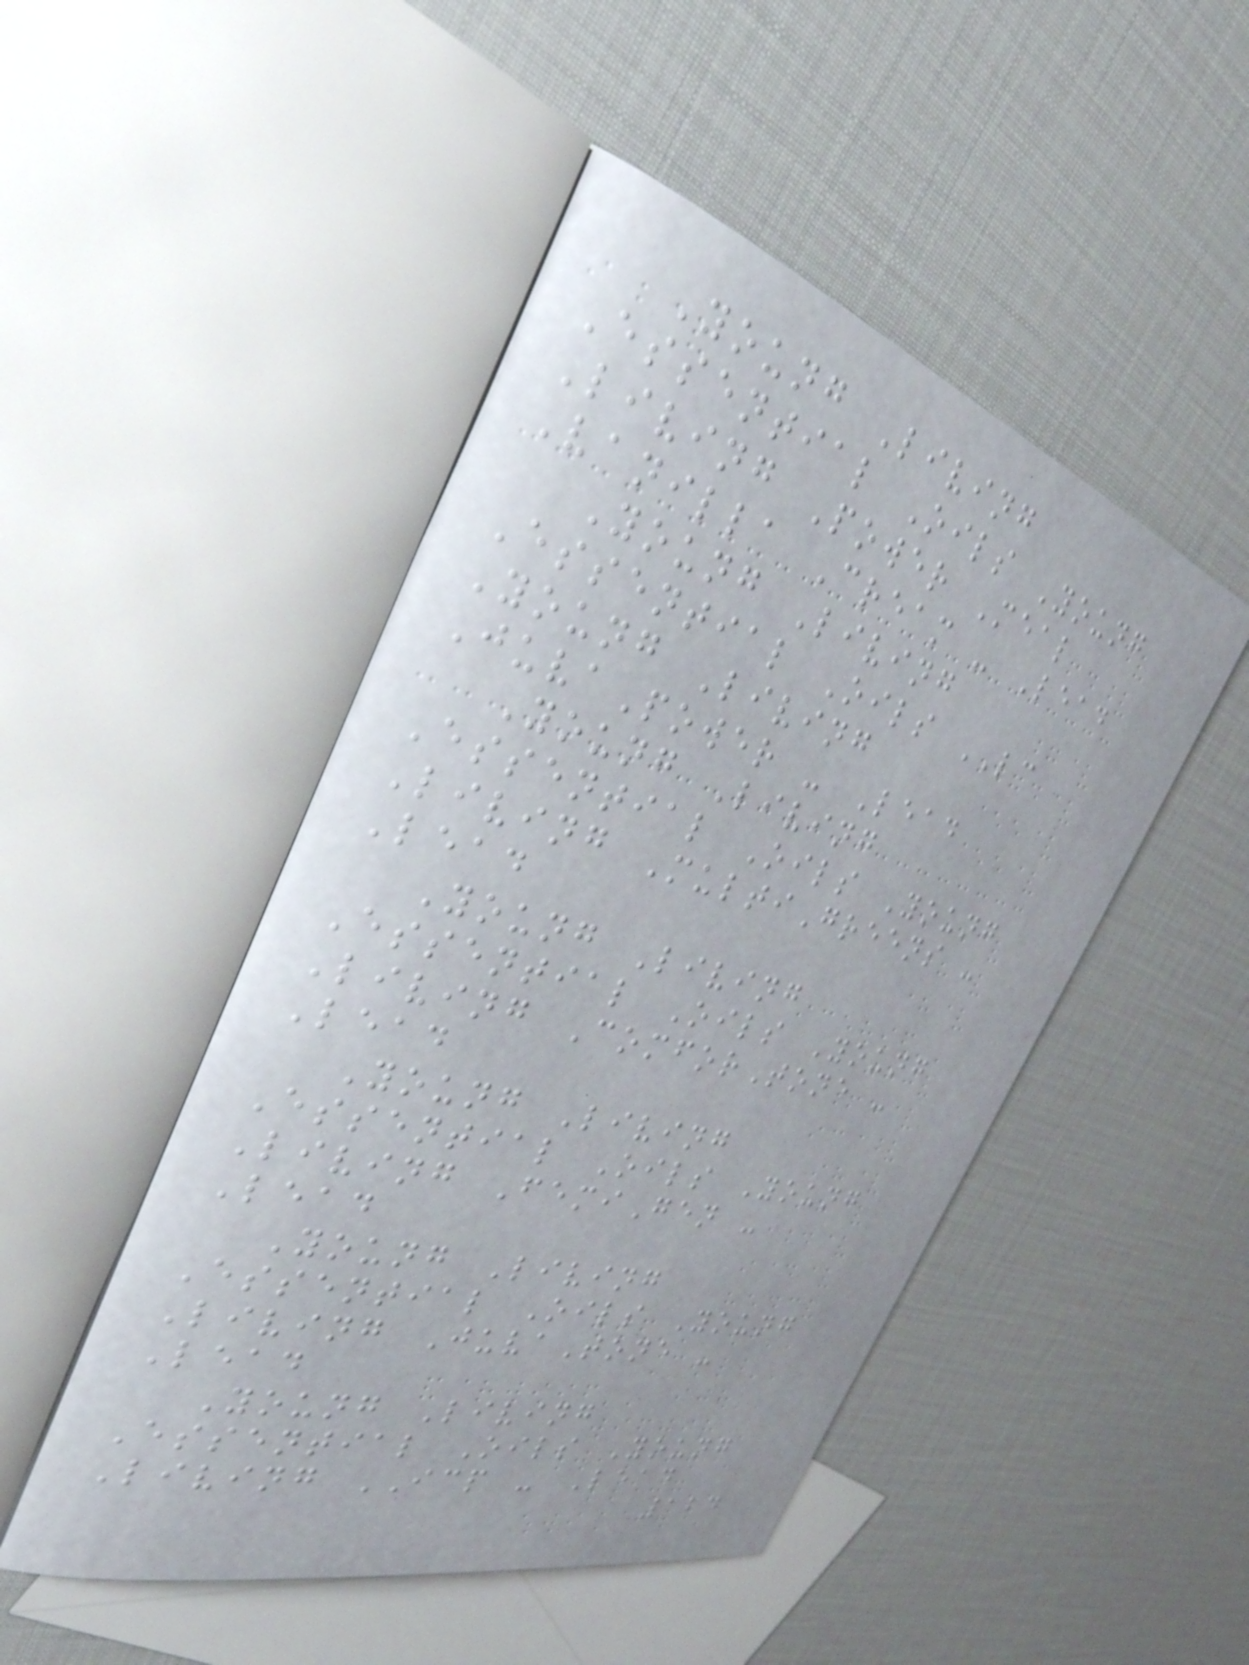Young Living
Essential Oils Young
Living Power Meal
Vanilla Cream - Lead
Young Living
Essential Oils LC
Young Living
JuvaPower - Lead
Young Living
Essential Oils Young
Living MultiGreens -
Lead
Young Living
Essential Oils Young
Living ComforTone -
Lead
Young Living
Essential Oils Young
Living FemiGen -
Lead
Young Living
Essential Oils Young
Living JuvaTone -
Lead
Young Living
Essential Oils Young
Living ICP - Lead
124
